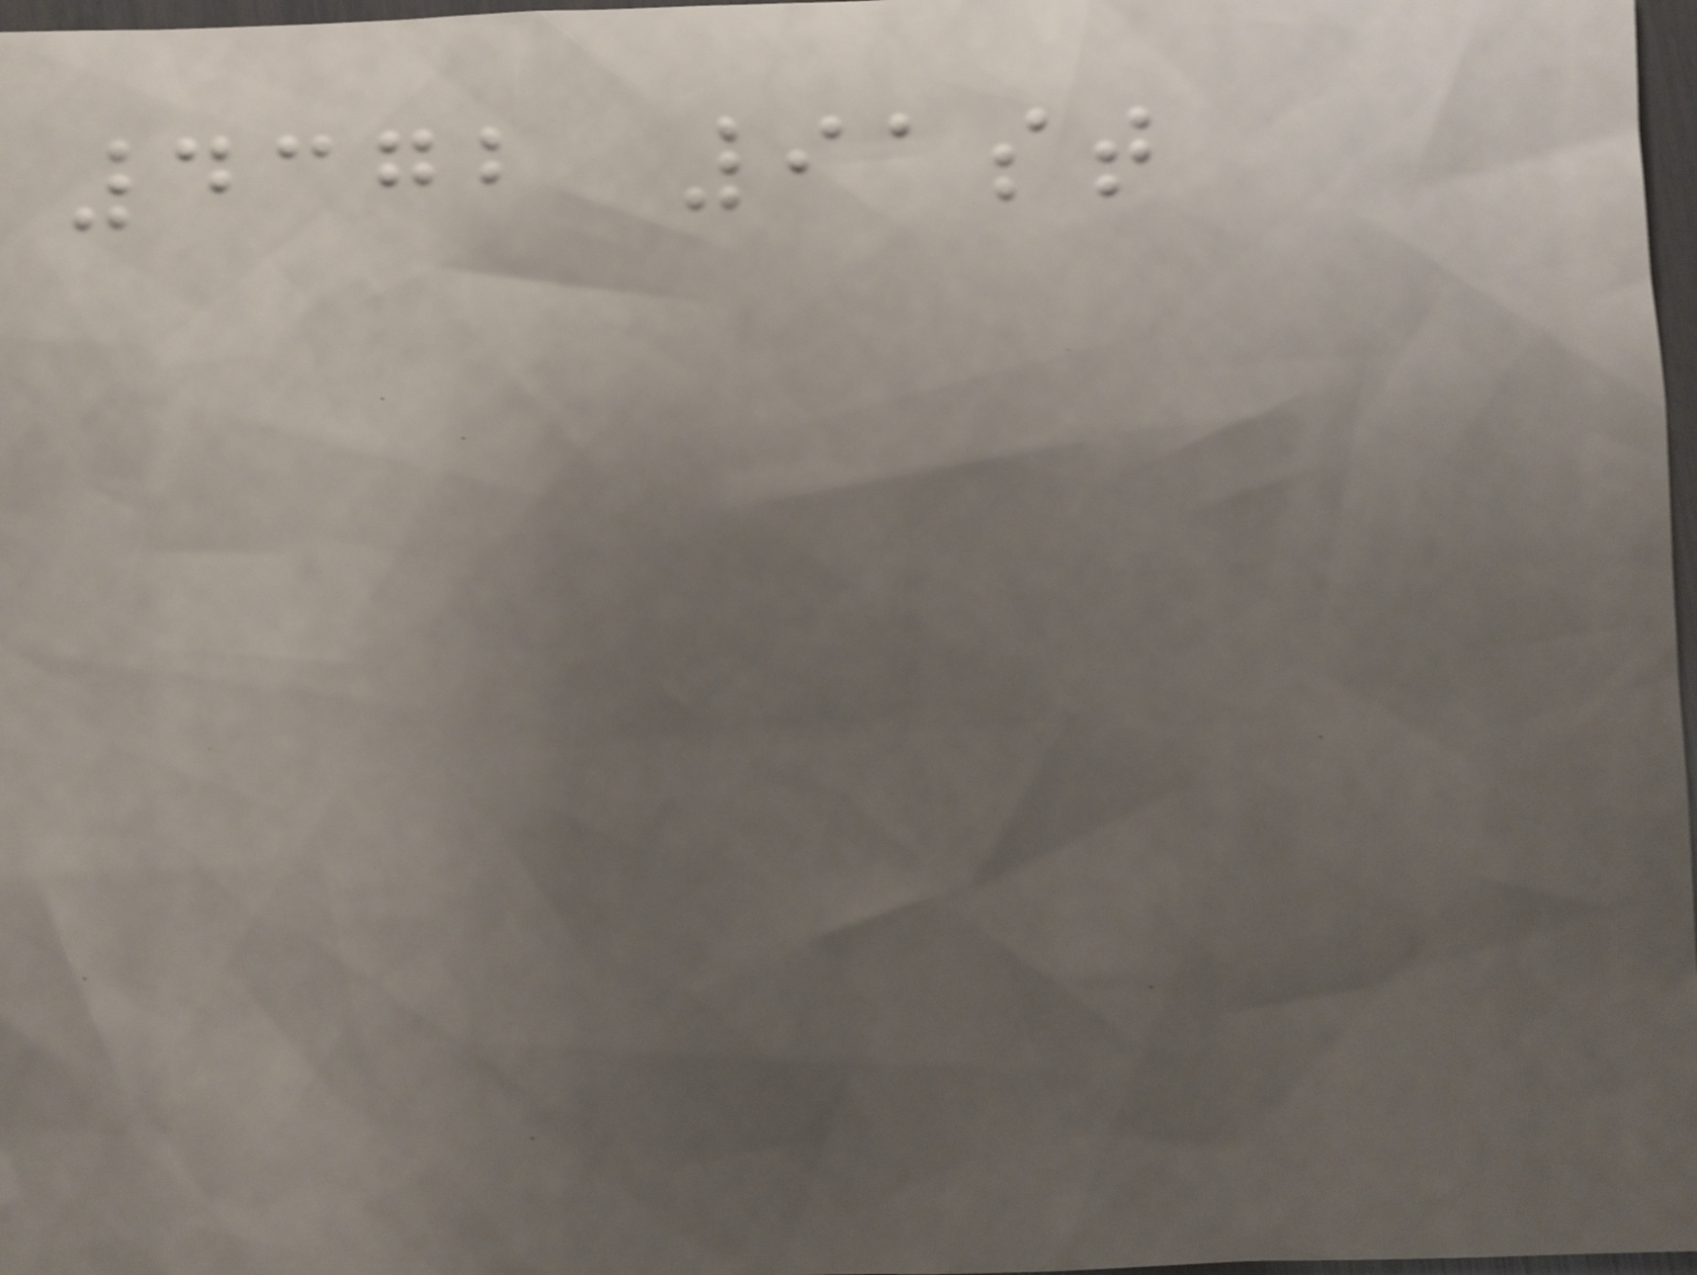4372 91st
